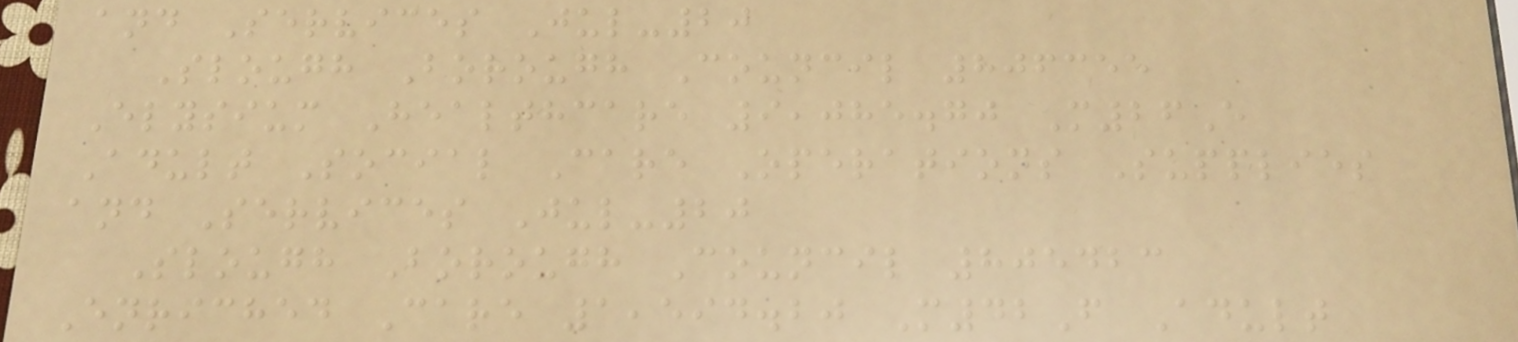and Services Jul-20
Slough Borough Council 806355
Elysium Healthcare 9,085.70 M26E
Adult Social Care Operations Supplies
and Services Jul-20
Slough Borough Council 805423
Enriched Care 1,594.20 M42F Adult
